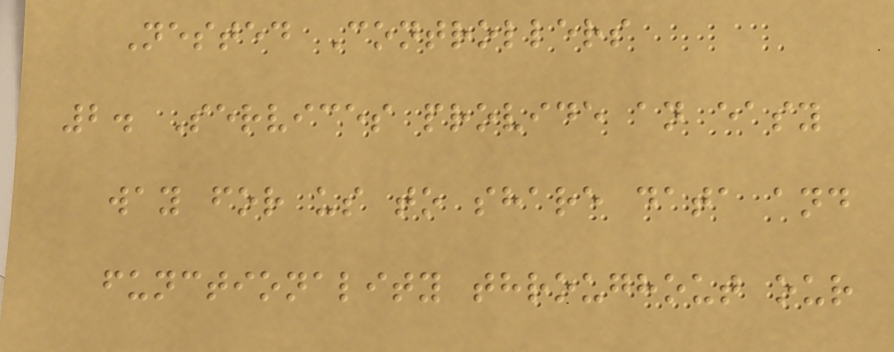Nested Controllers
2. Services provide an easy
way for us to share data and
functionality throughout our
